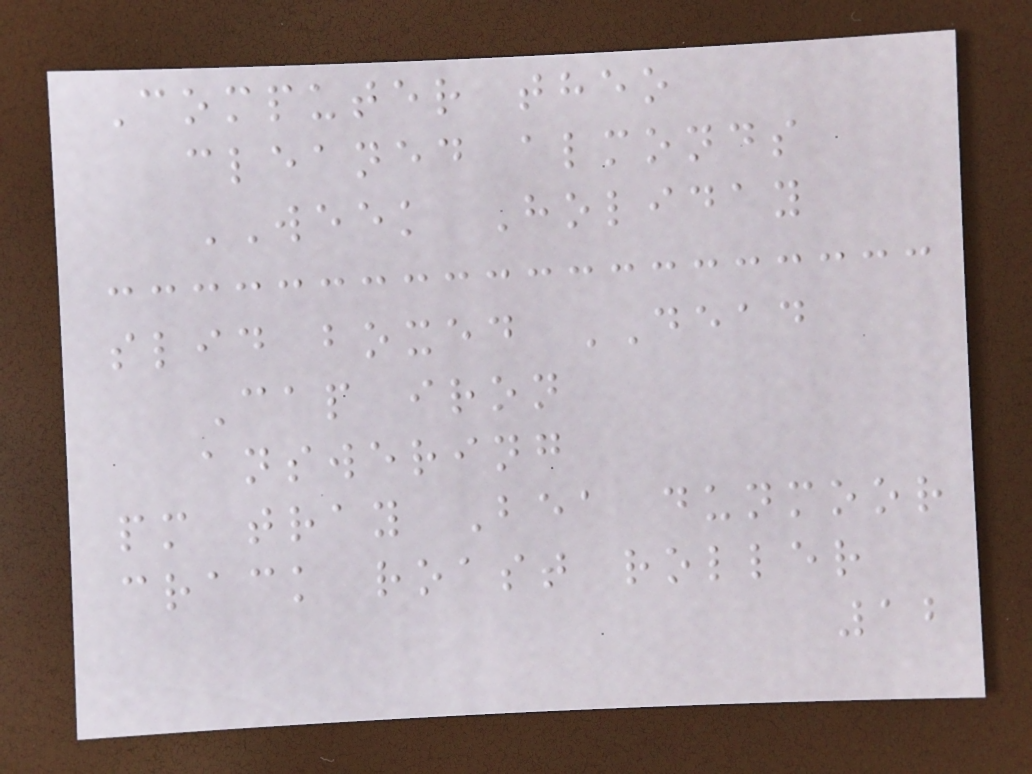Computer theo
cleaned almonds
WEEK Holiday
slid boxed DEAD
Cap iron
answering
pm tray Bea dunmoor
crack roast roller
12
